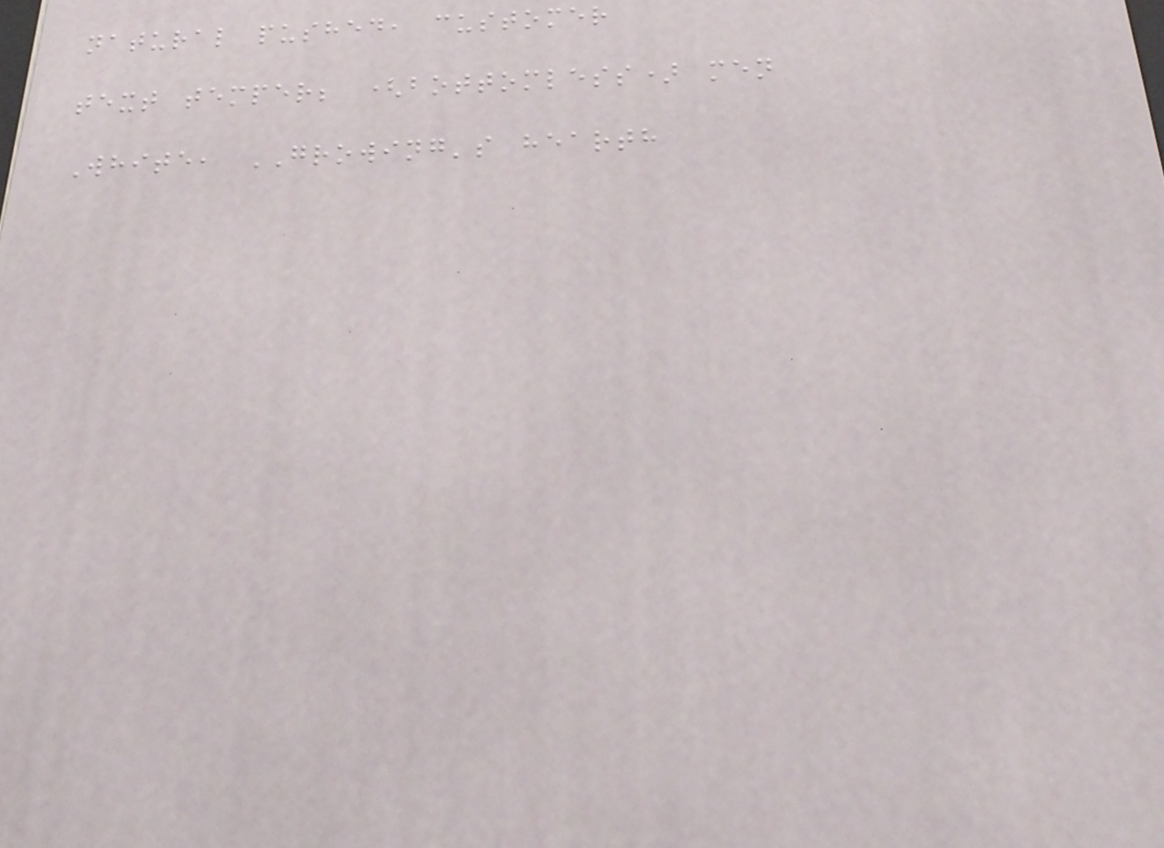natural pushed, customer
text temper; (bottomless) men
White, GROWING's hearth
